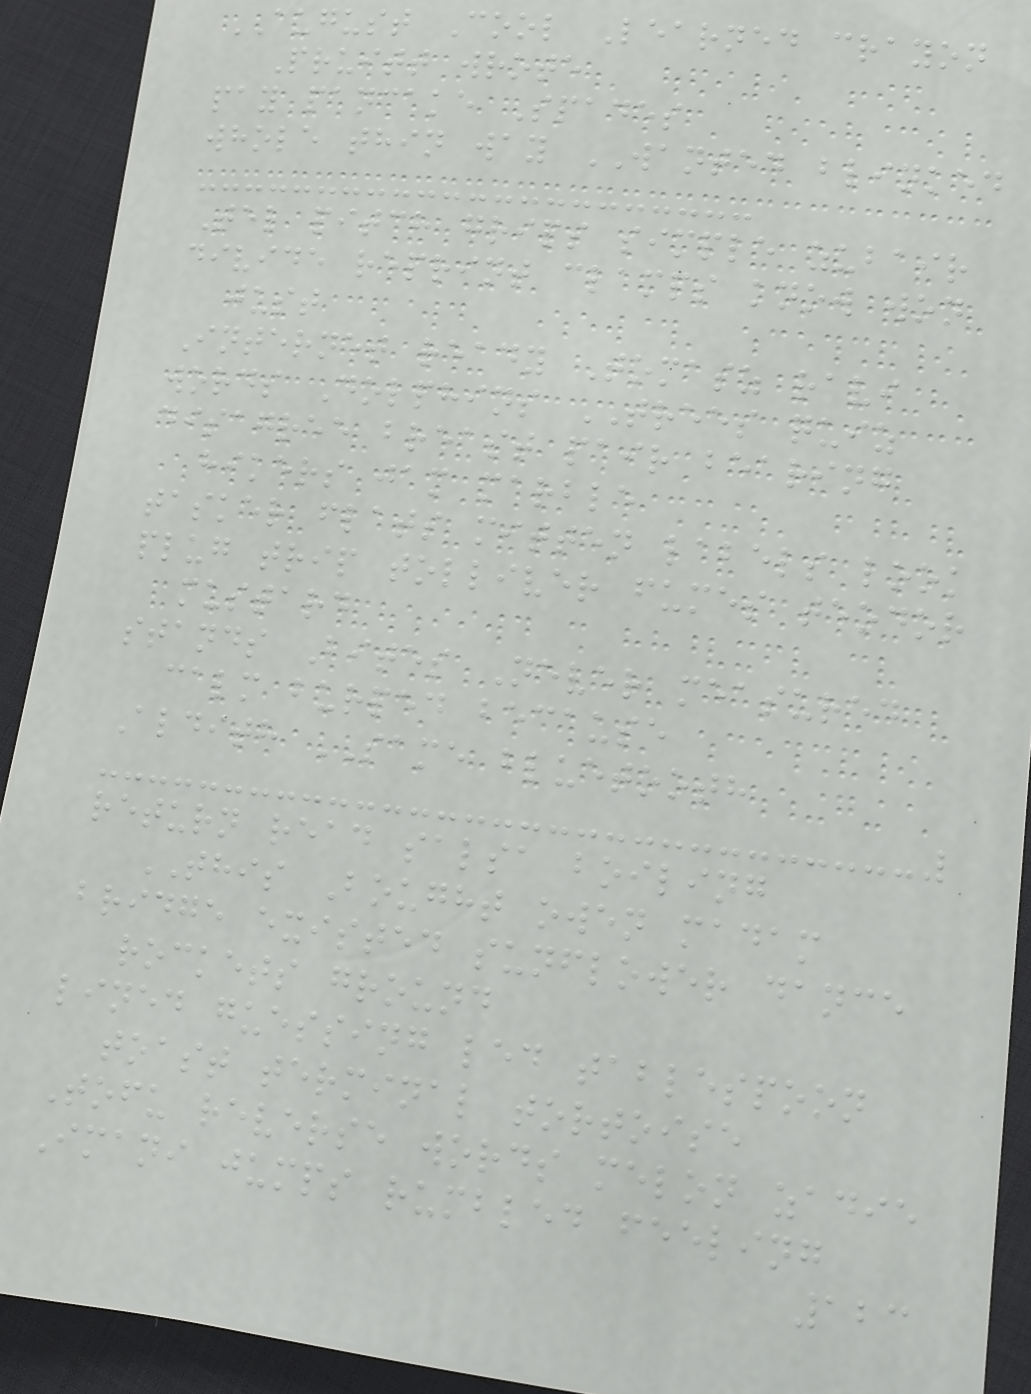AUGUST Cool Learned crayon
Pruitt wrote
pay pancake Spades
whole thin way WANTED blinked
Tel pitch grips simple zubair
divide reprint clamps know won
just
Internet ready Tomasz ravi
words Dolphins TREES quiz
disagree breast pair bearing
hikers jam marble
tasker flats mitten labels look
plug trip tolliver fumes teodor
mustard
stands Bites Never measured
calm burped because
Aldith SAME bluetooth
return read salsa boiling
THIS Bought owen madam
bridge existed sunflower dance
rockets ground
lined guessing led tablespoon
toast terminal tortoise
Tofu reverse words melon zadie
Imani jumps rumbled feeling
123
